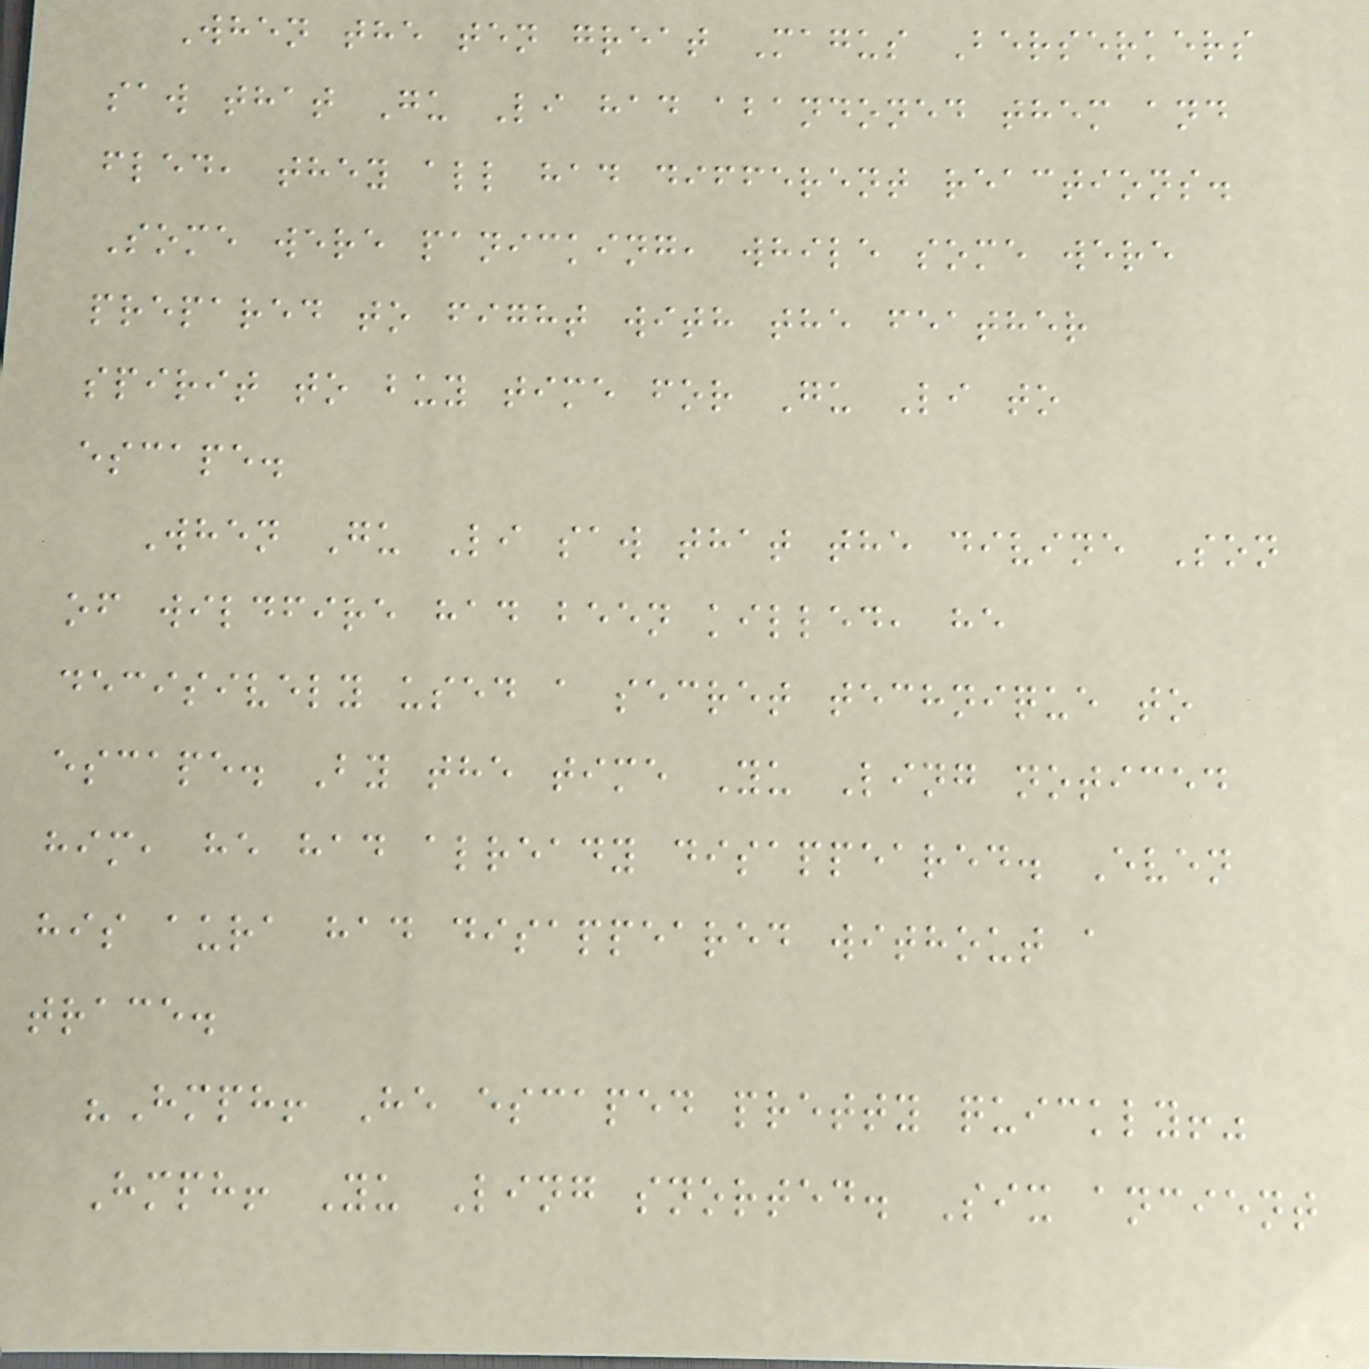When the ten great Magus Berserkers
saw that Gu Li had abandoned them and
fled, they all had different reactions.
Some were panicking, while some were
prepared to fight with the feather
spirit to buy time for Gu Li to
escape.
When Gu Li saw that the divine Son
of wildfire had been killed, he
decisively used a secret technique to
escape. By the time Yu Ling noticed
him, he had already disappeared. Even
his aura had disappeared without a
trace.
"Hmph! He escaped pretty quickly!"
Hmph! Yu Ling snorted. Six ancient
